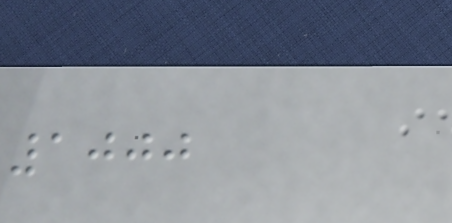1000
